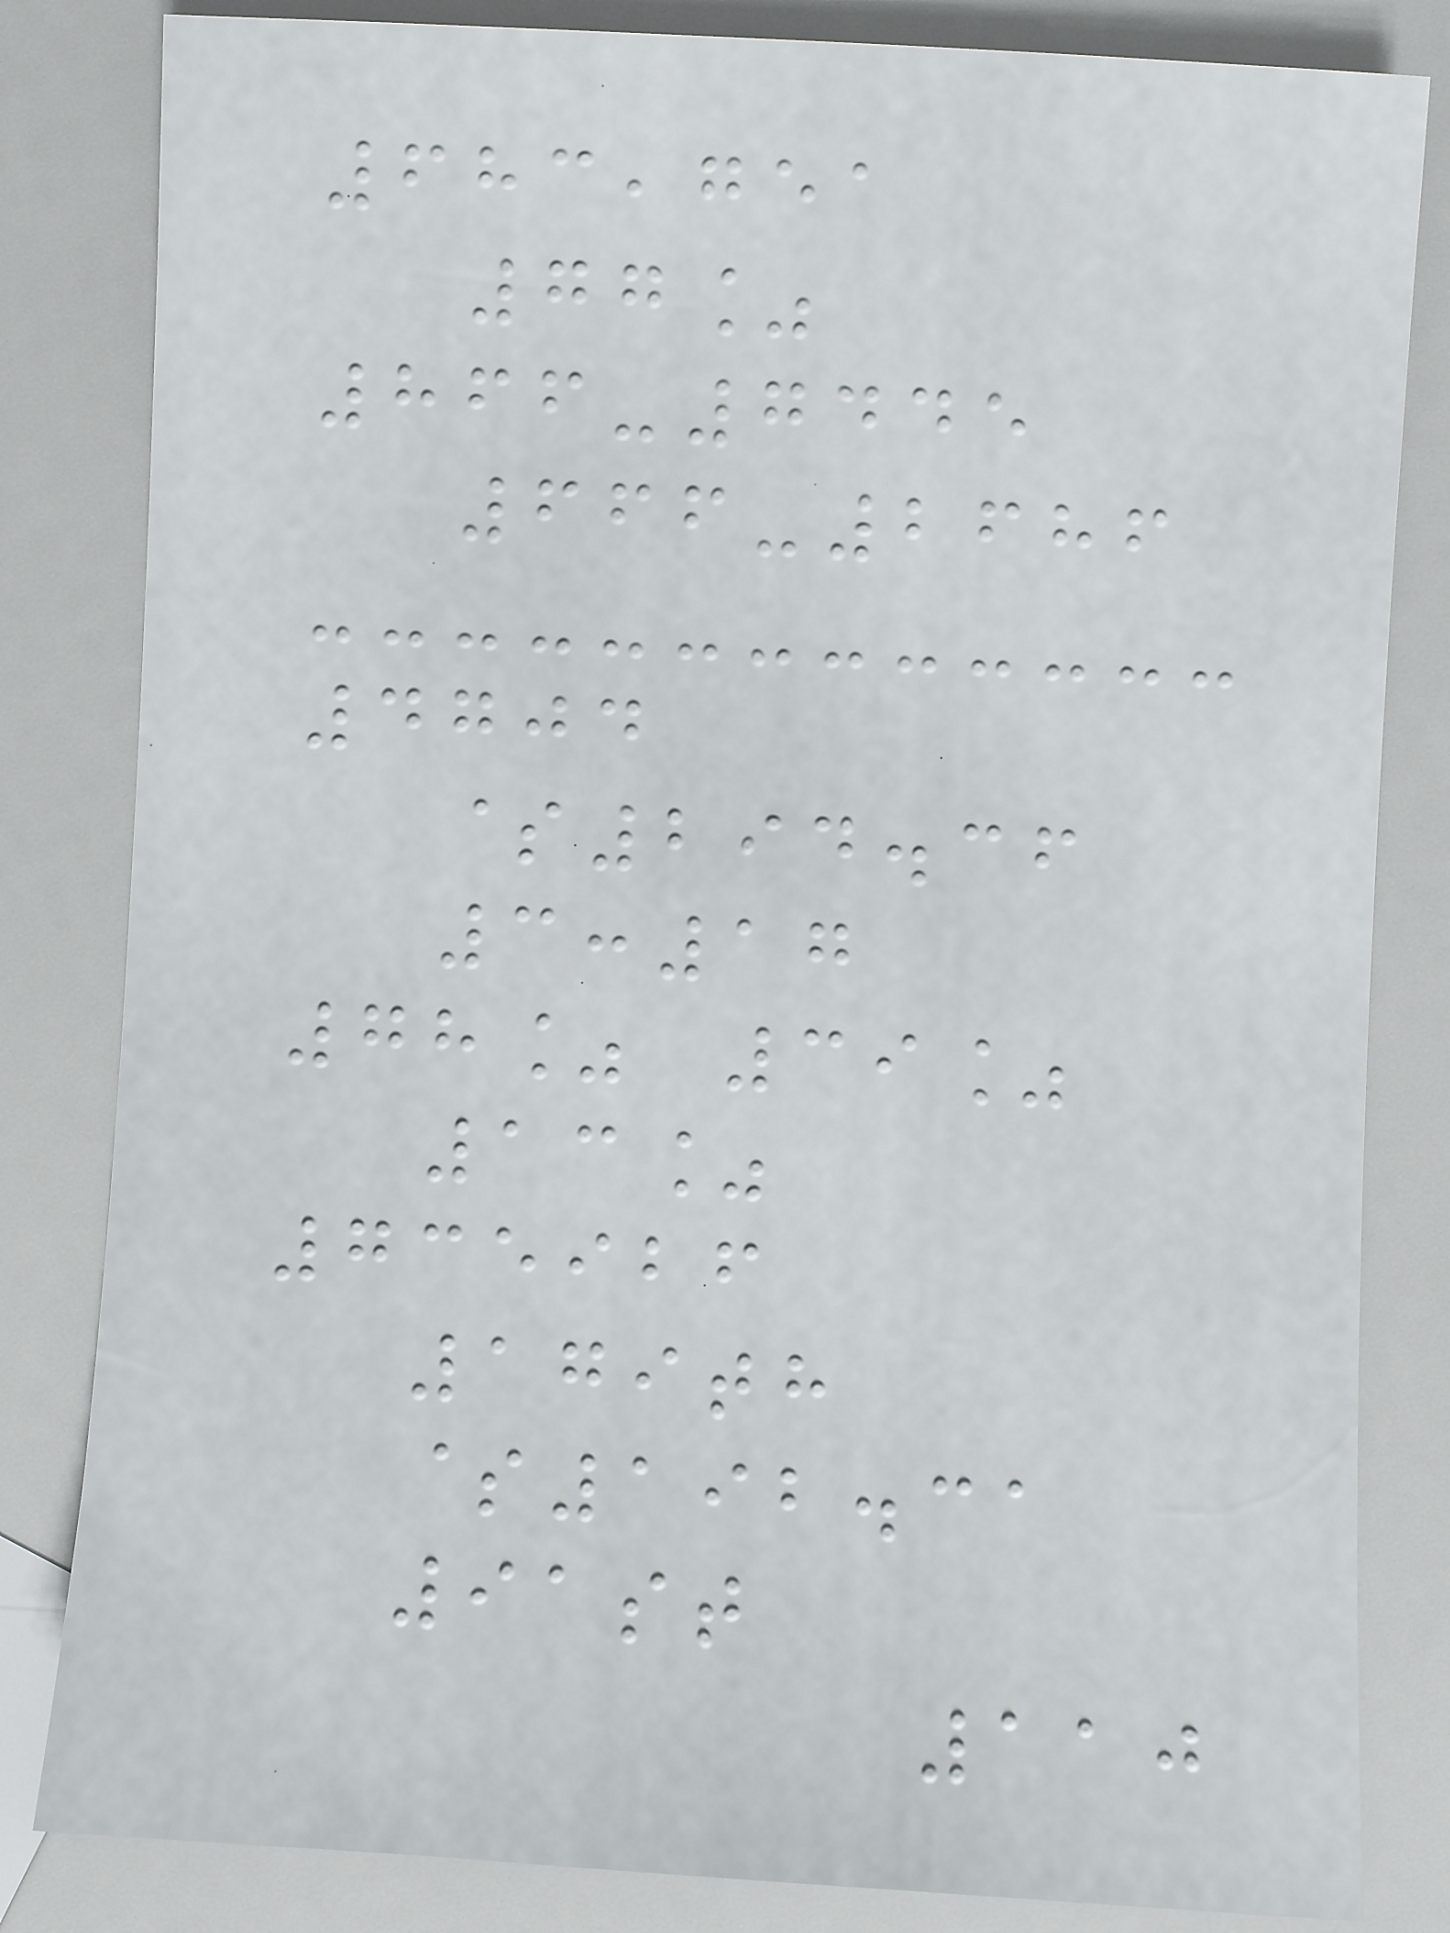683,751
77%
866-7445
666-2686
4704
$294.36
3:17
78% 39%
13%
735926
179th
$192.31
91st
110
